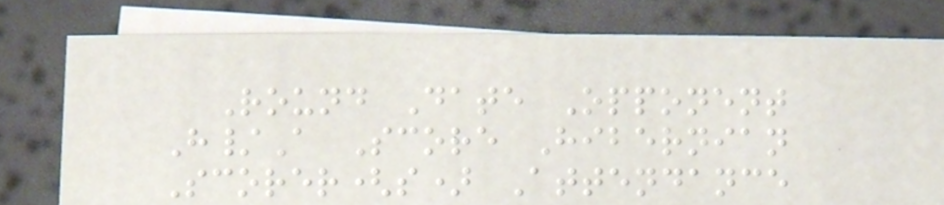Round Date Opponent
H/A Score Hibernian
Scorer(s) Attendance
